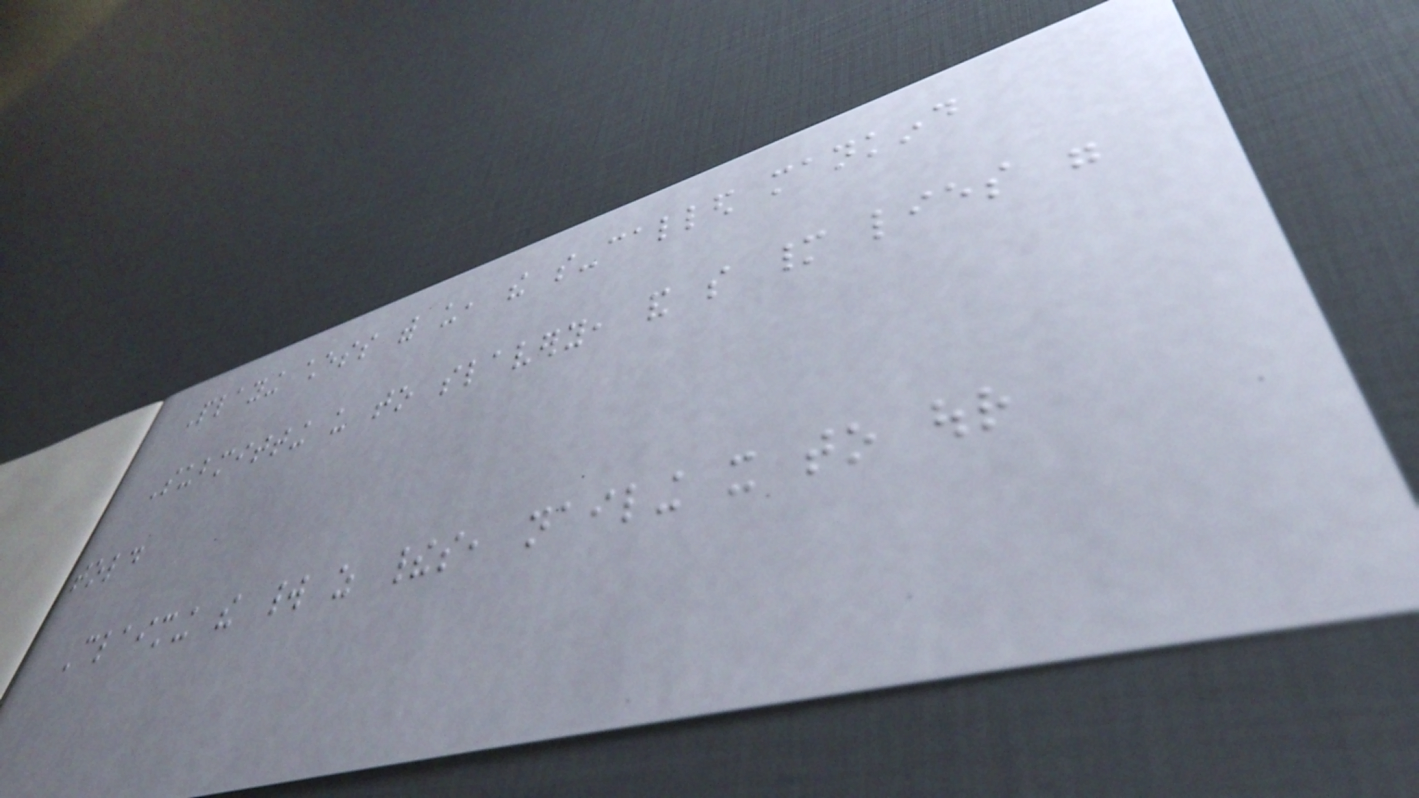Playing chess with us, the so-called mankind
Submitting us to slavery, and so many lies were
told
Claiming the world as theirs, nailing it to our
